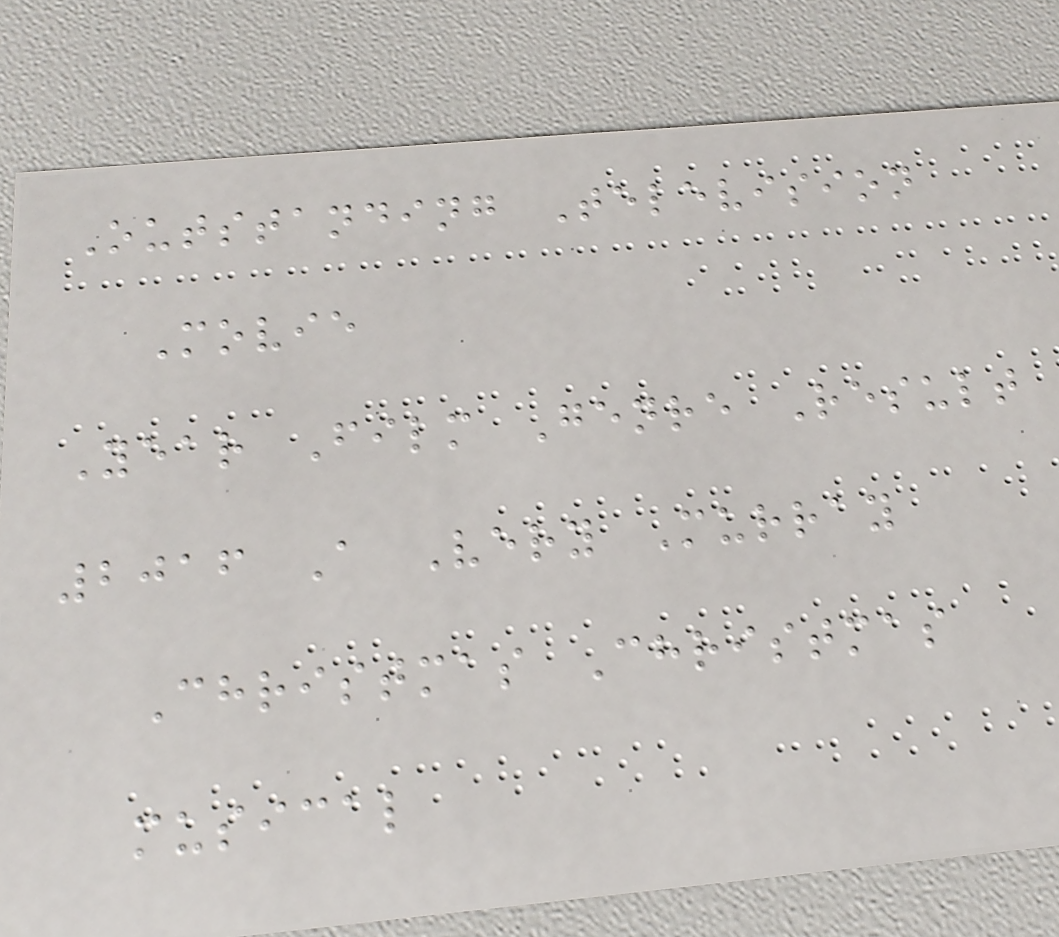Outstanding Television
Movie
Year Film Genre Result
2016 A Very Murray
Christmas Christmas
musical
